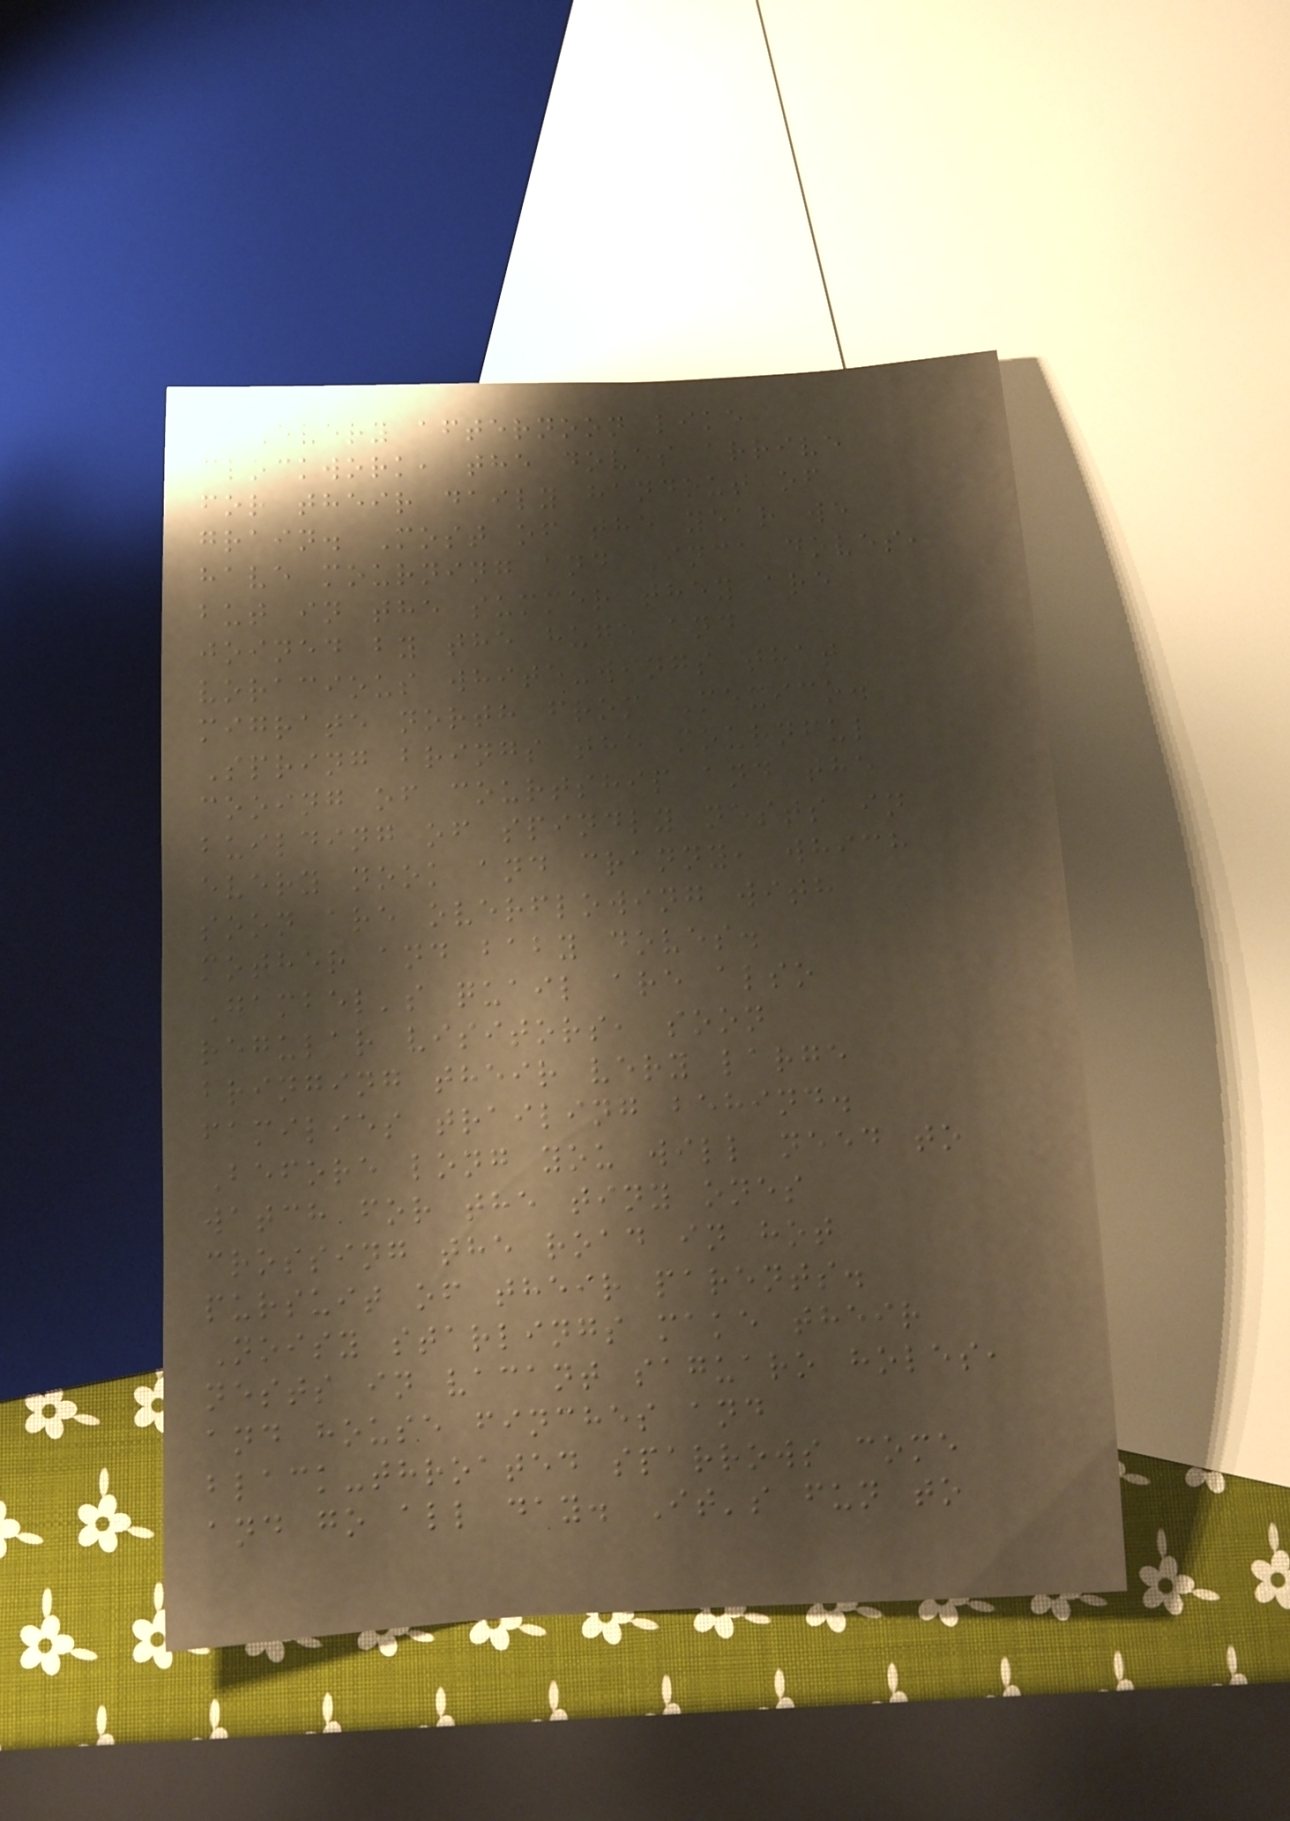Every afternoon like
clockwork, the doves arrive
for their daily handout of
grain. Most of the year we
have mourning and Inca doves,
but in the summer they are
joined by the huge and
voracious white-wings that
migrate north from Mexico.
Spring brings the mournful
cooing of courtship and the
building of spindly nests in
every nook and cranny, which
soon are overflowing with
mother and baby doves.
Gambel's quail are also
regular visitors, soon
bringing their very large
families trailing behind.
Before long you will need to
watch for the tiny ones
crossing the road in hot
pursuit of their parents.
Noisy starlings make their
nests in vacant saguaro holes,
and house finches and
black-throated sparrows come
and go all day. It's fun to
